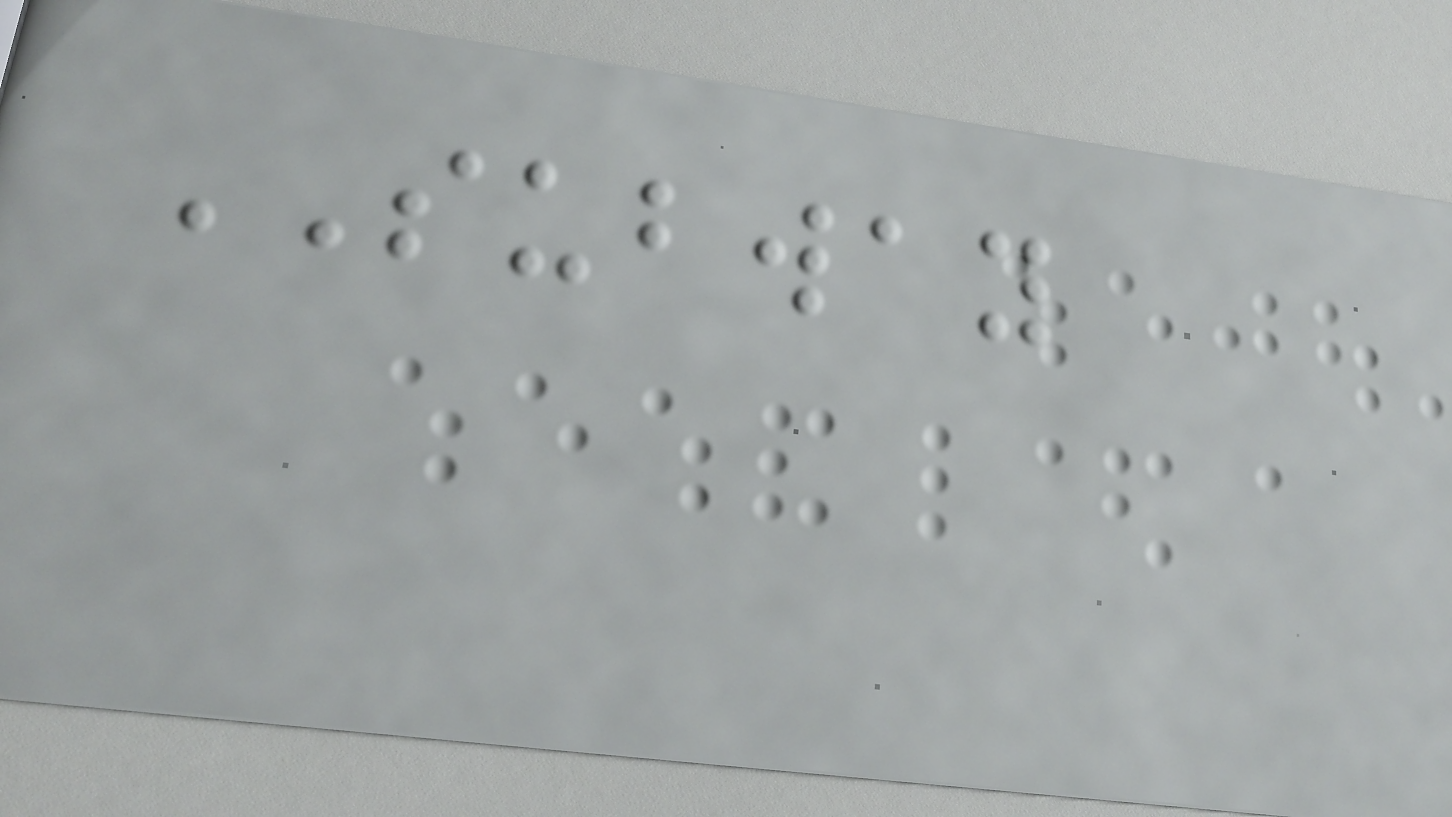SUBWAY
